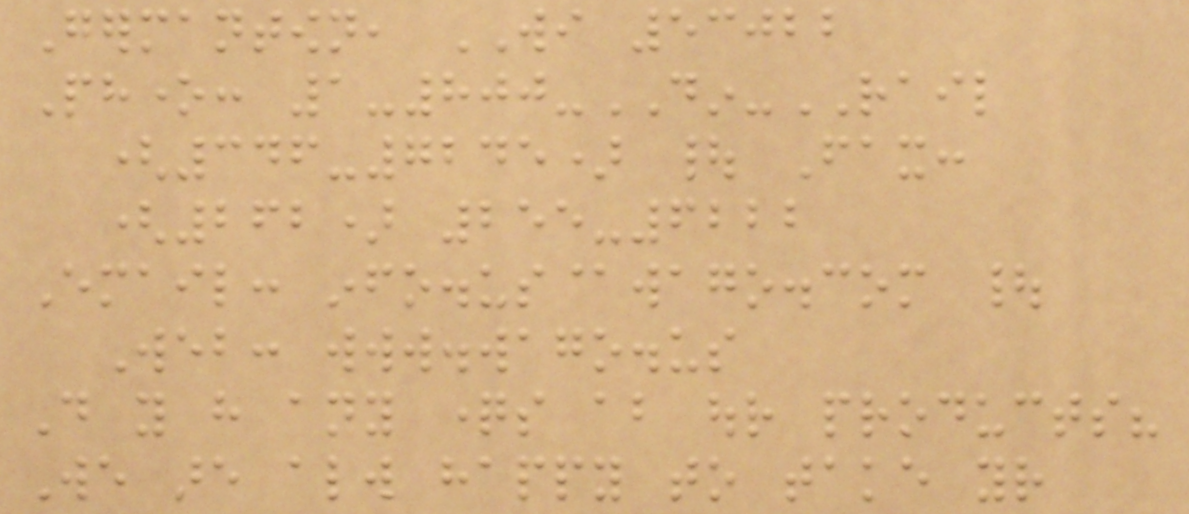Germantown, WI 53022
Phone: 1-800-DIN-RAIL
(346-7245) | Fax:
(262) 255-6222
Email: info.us@wago.com |
Web: www.wago.us
Do you have any questions about our products?
We are always happy to take your
